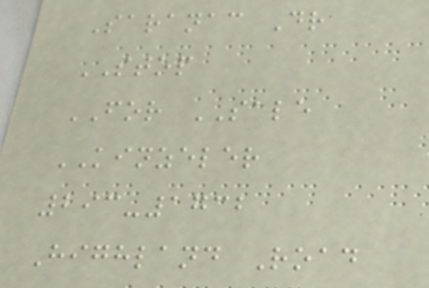Saranac Dr
STOP
FOR SALE
KINZELER
293-1732
Highland Road
